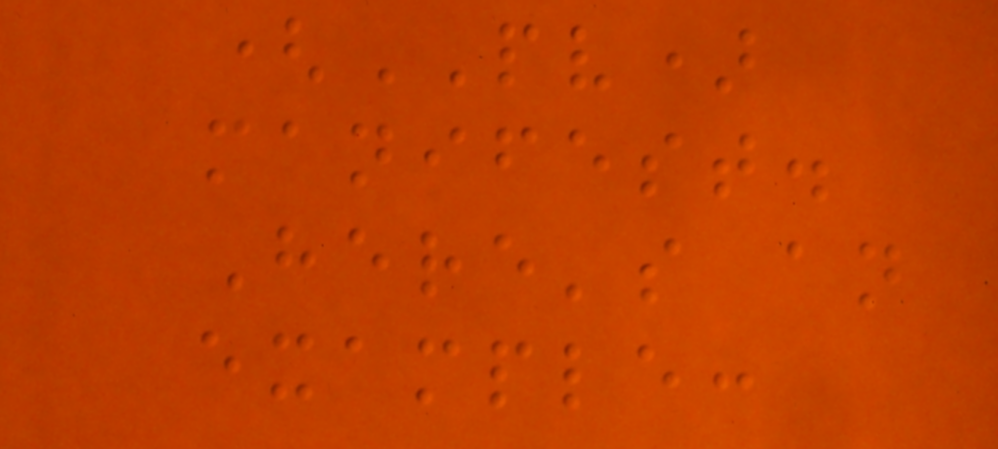(PV)
manifest.
Here's an
example:
